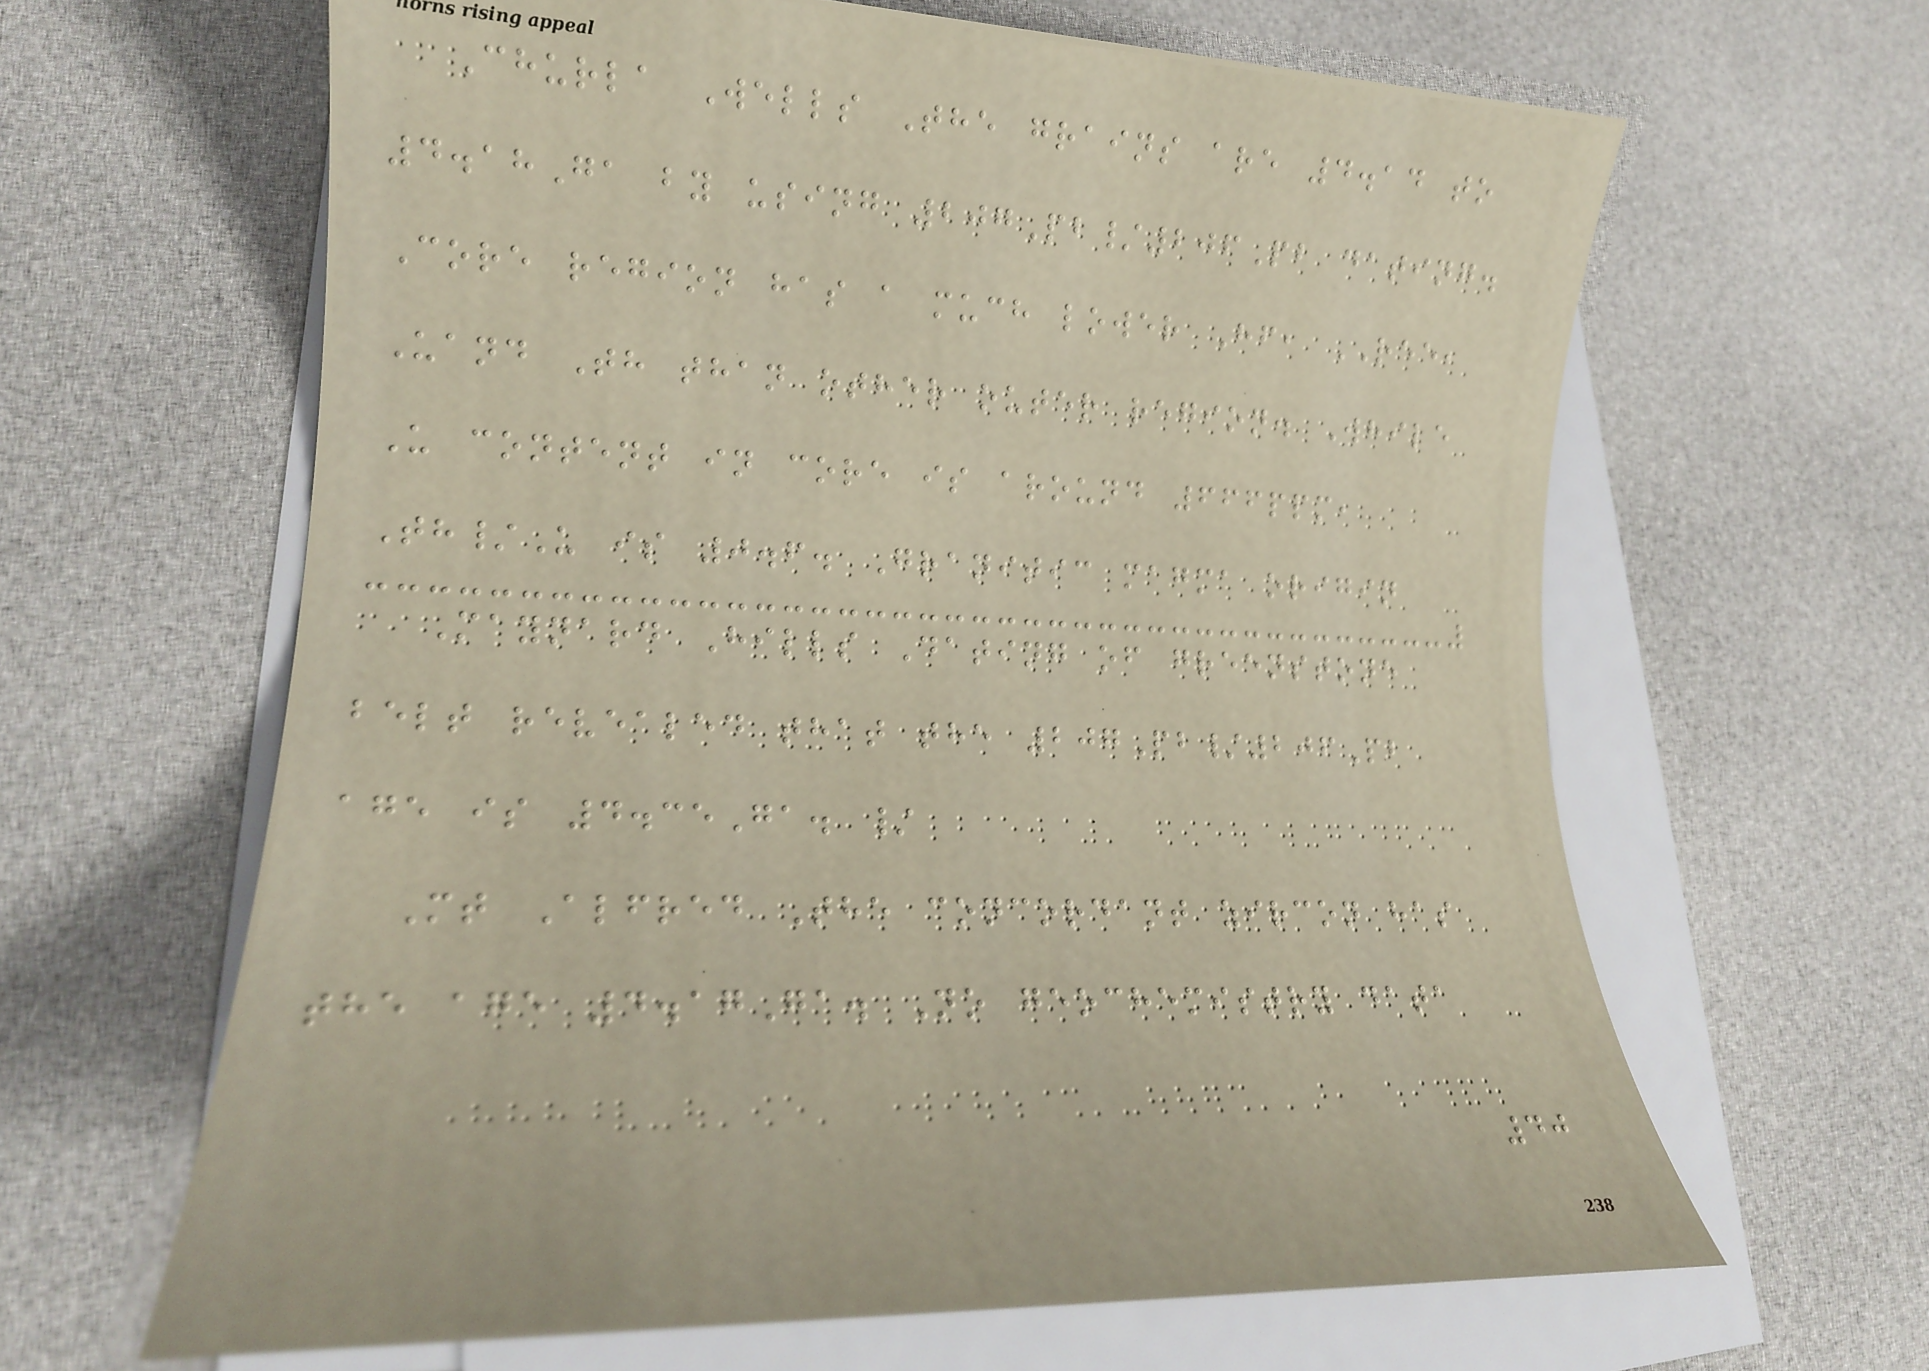Churla Wells The grains are 4.14 to
4.18Ga by using 207Pb/206Pb dating.
Core region has a much lower Hf, REE,
Uand Th than other outer region. While
U content in core is around 666ppm,
Th/U is 0.6. Granitic magma origin
Maynard Hills Dating of greenstone
belt revealed that the 207Pb/206Pb
age is 4.35Ga. /
Mt Alfred The concordant zircon has
the age 4.17Ga. No geochemistry data
40
